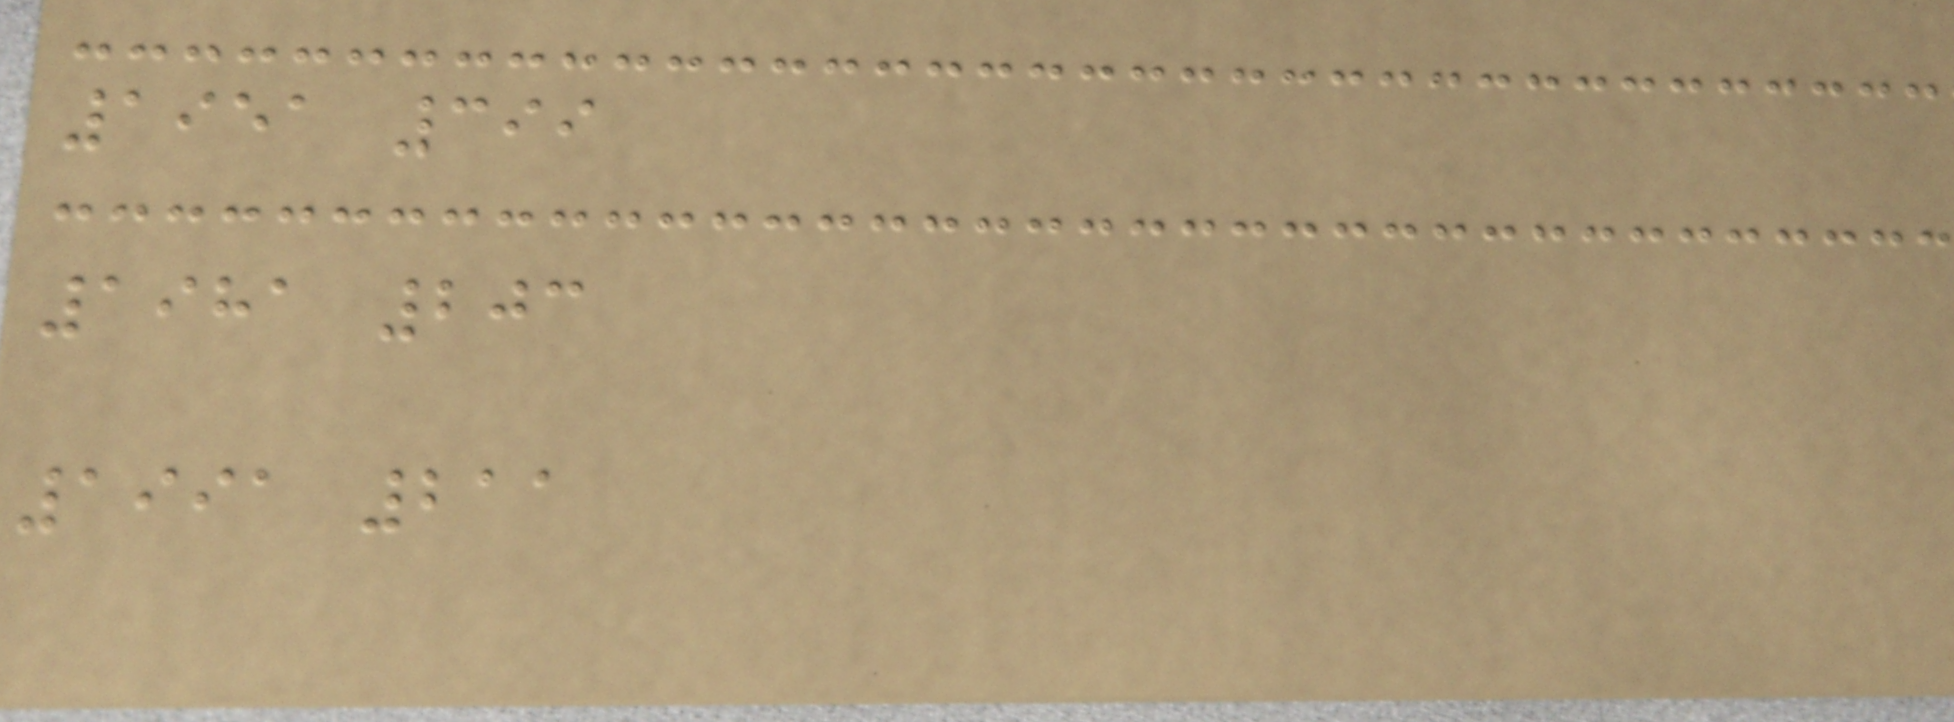1951 399
1981 203
1991 211
